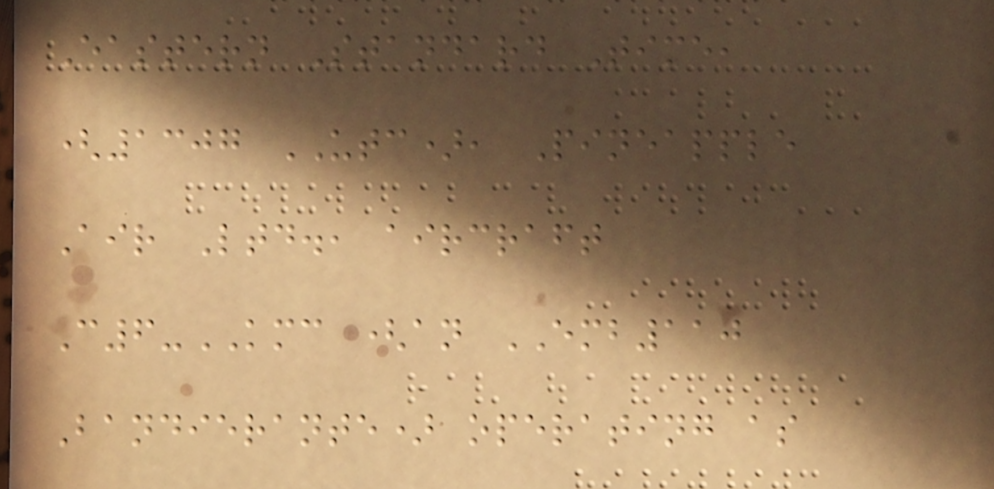Eastern Standard Time,
(1307 UTC), Pineapple
Air Ltd., aircraft
C6-KMC (an EMB110
Bandierante) operating as
